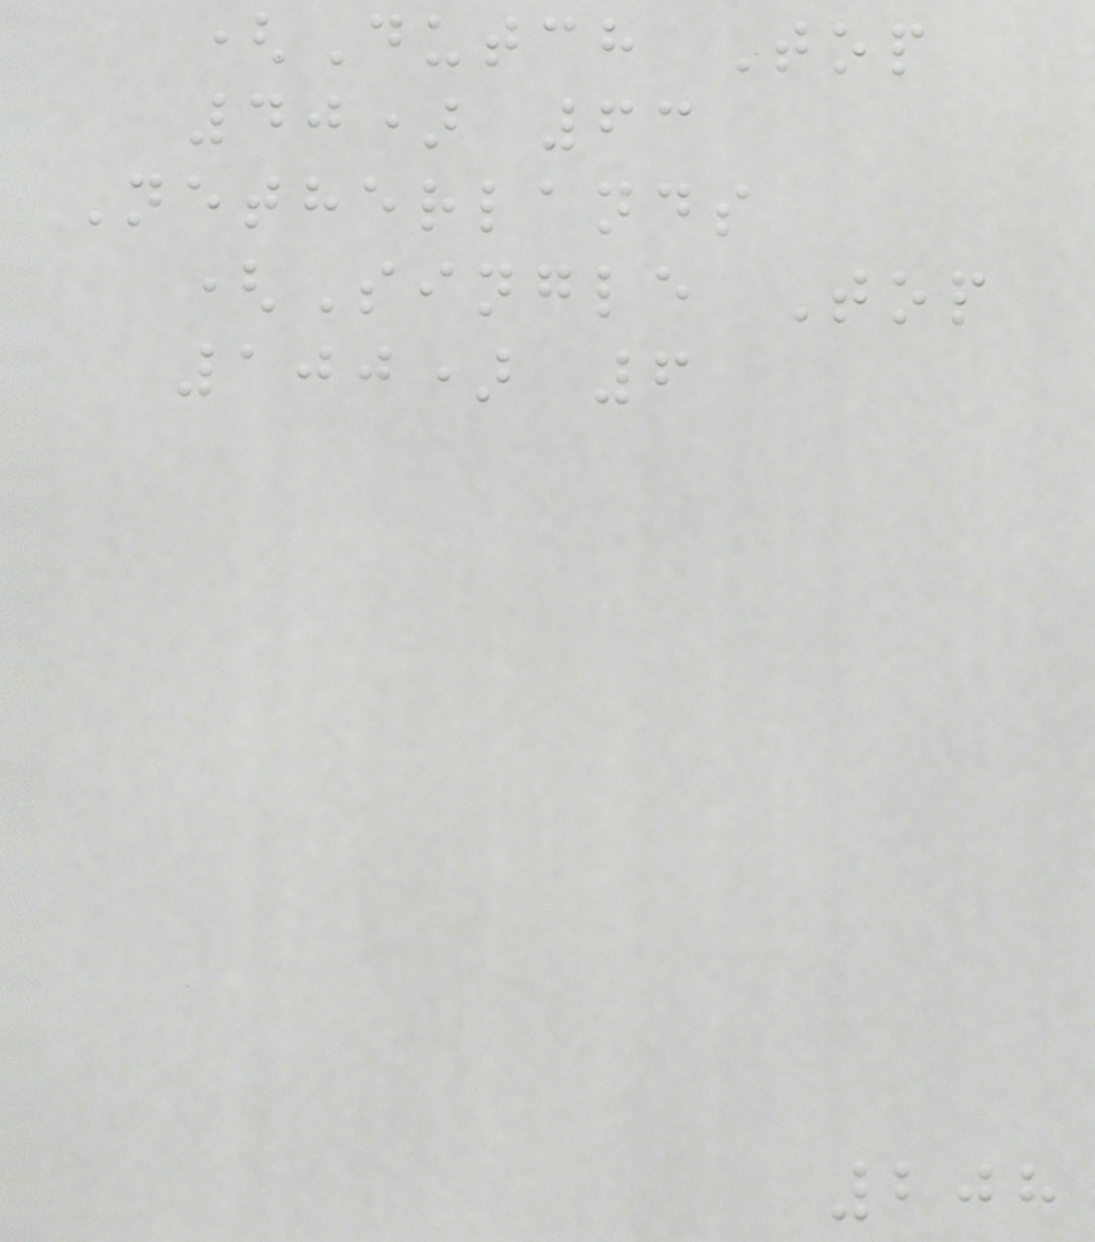(Dutch Top
40) 63
Netherlands
(Single Top
100) 6
208
